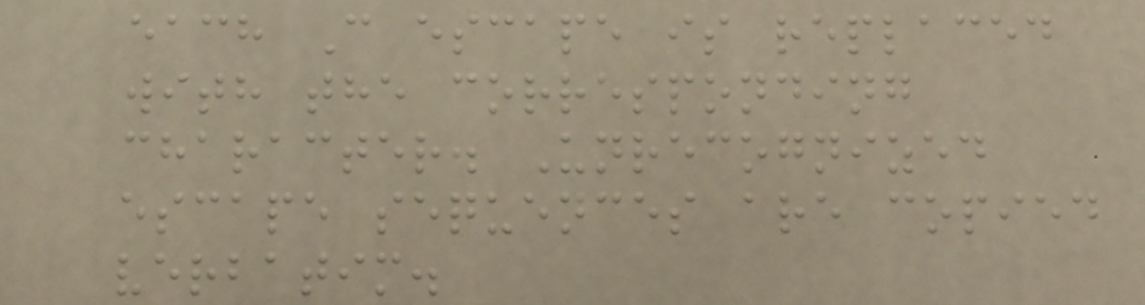each C escape is replaced
with the corresponding
character. Unrecognized
escape sequences are copied
verbatim.
